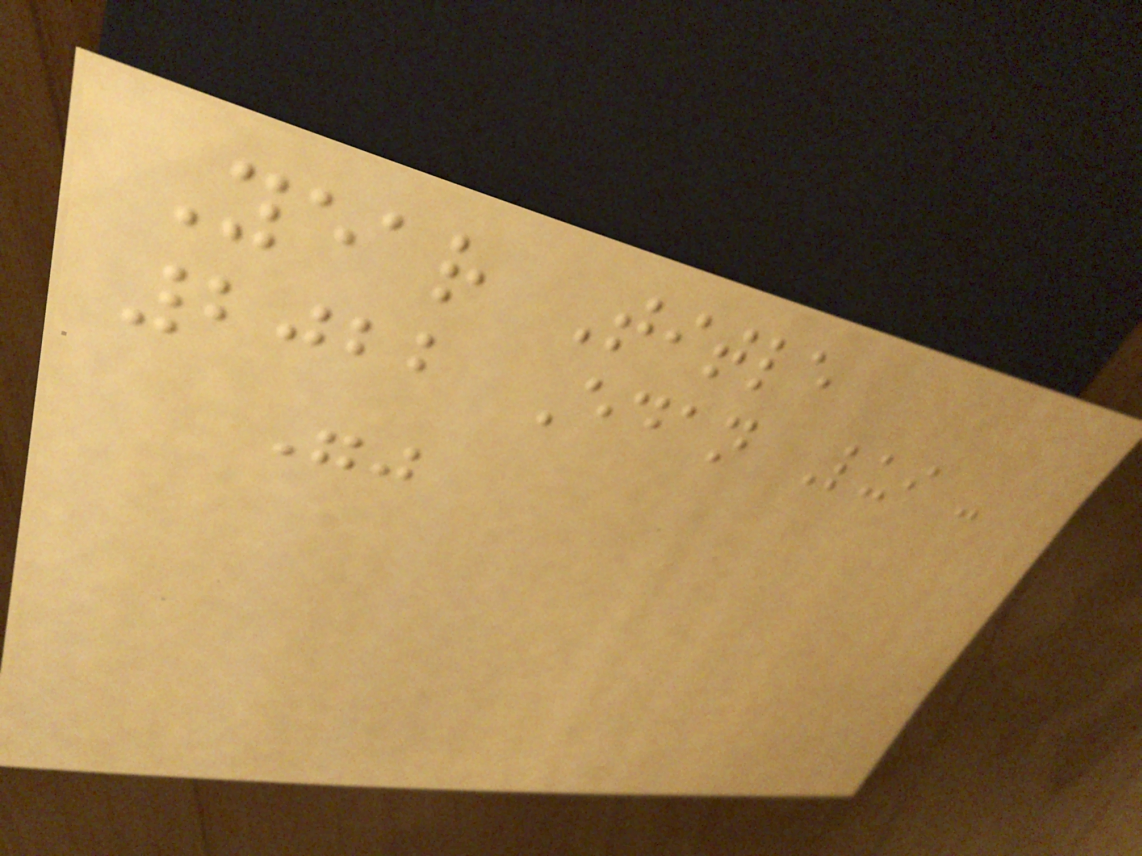Year Title
2022 Edan Lui -
""
